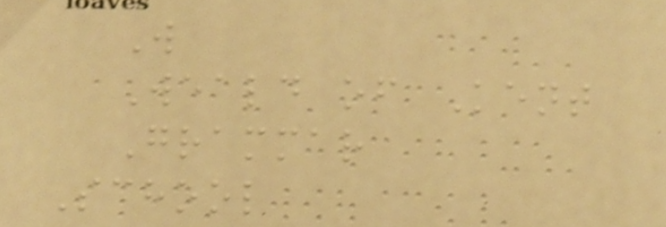W
Weald of Kent
Grammar
School
